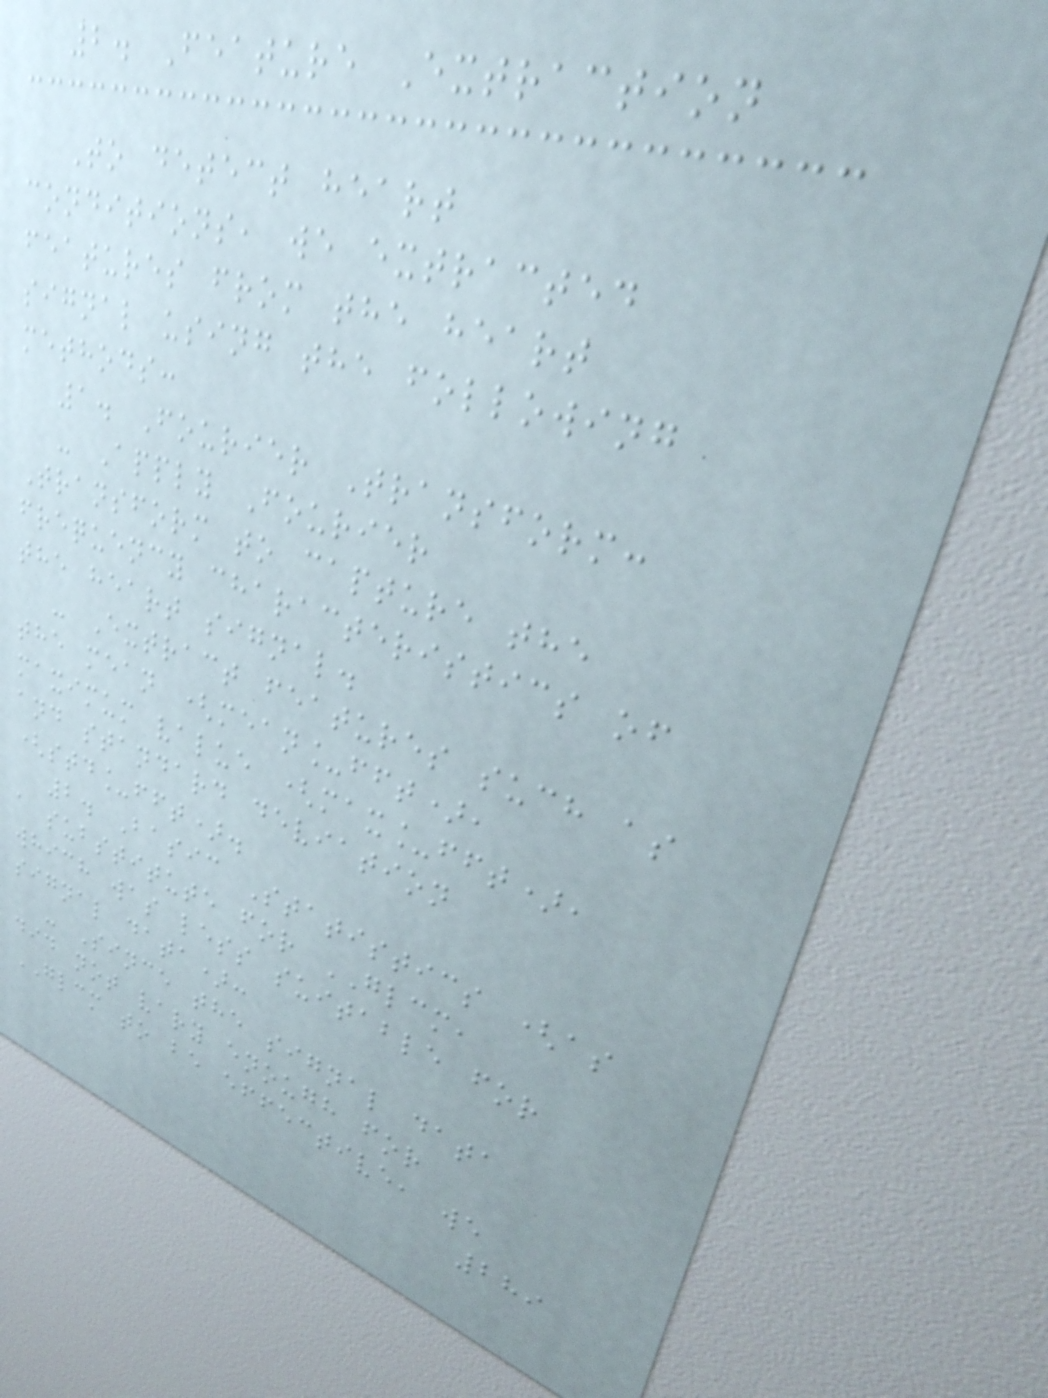2. Feature Extraction
To detect heart
conditions, we extracted
features from the heart
signal using the following
methods:
1. Fourier Transform:
- Apply Fourier
Transform to capture the
frequency characteristics of
the heart signal.
- Extract features such as
the mean (mean_fft),
maximum value (max_fft),
and standard deviation
(std_fft).
2. Basic Statistics (as
a substitute for GLCM,
which was less suitable for
signal data):
- Since the signal data
did not vary enough for
GLCM to be effective, we
289
